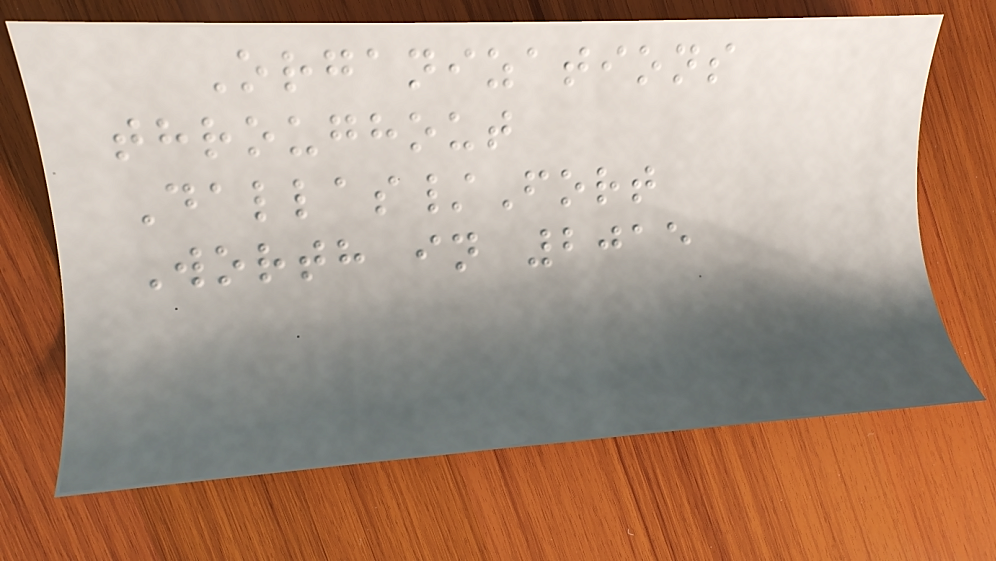Organizations
throughout
Dallas/Fort
Worth in 2015
